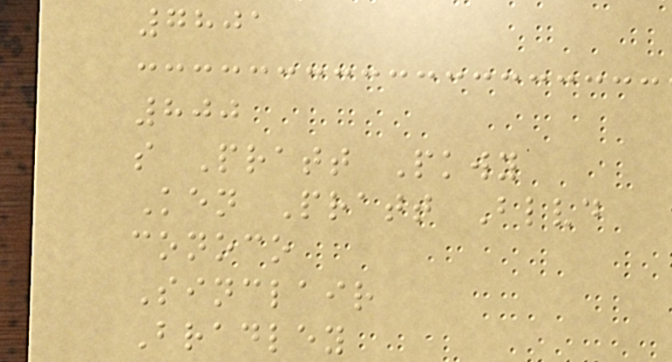7801
800
s Pratt Pkwy
Ken Pratt Blvd
conoco
Sinclair
Bradley
